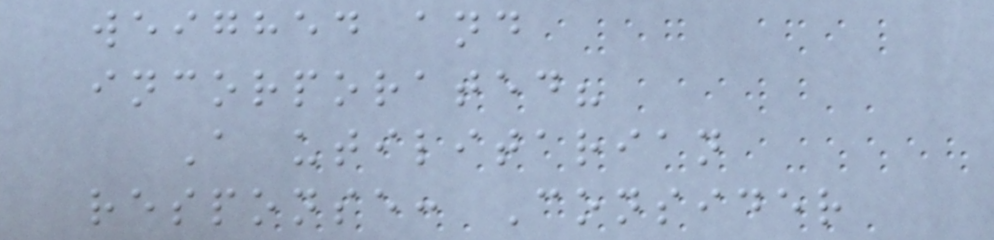weighed and
incorporated?
A utilitarian
response: Consider
